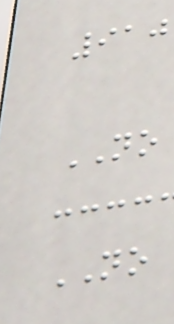910
NO
NO
